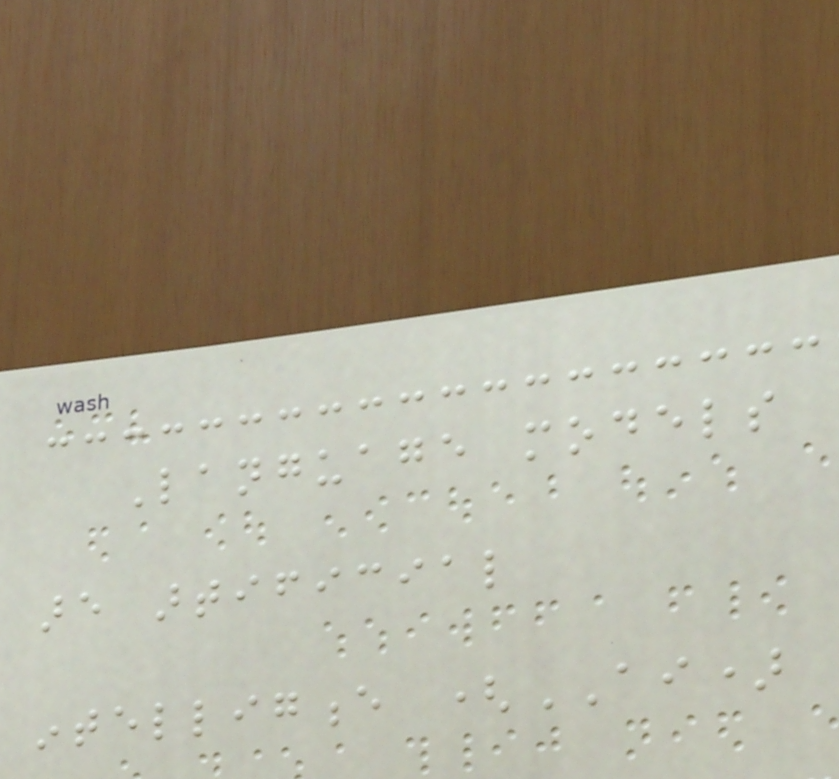Language models
are artificial
intelligence (AI)
